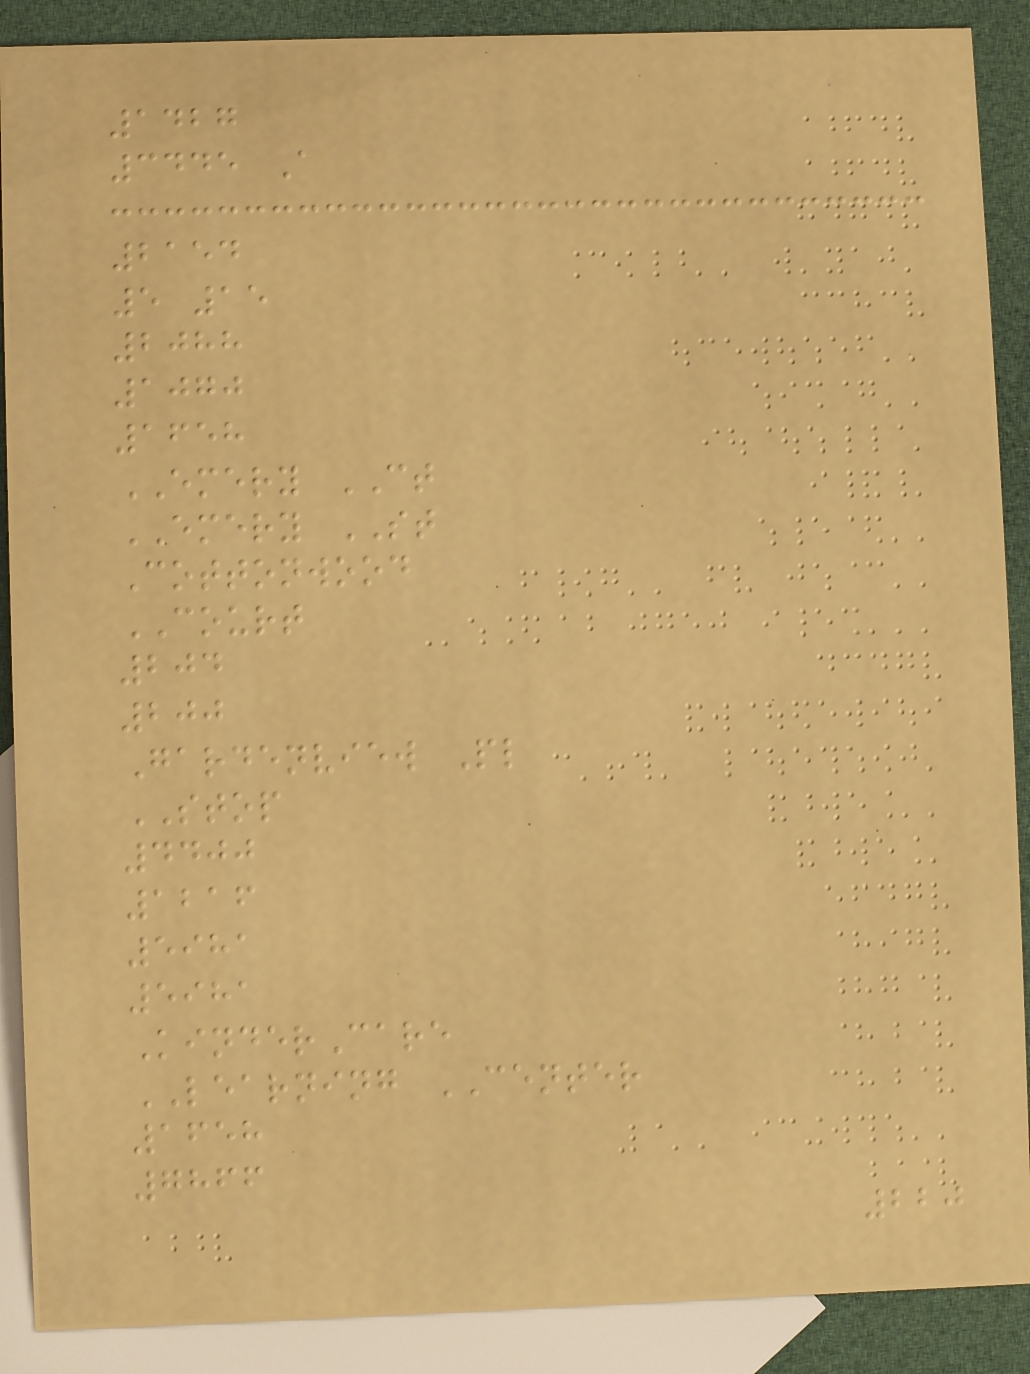1427
3445 A
2154
5 15
2088
1070
1658
EMERY CT
EMERY ST
Cottonwood
COURT
204
200
Gardenview Pl
STOP
4400
1216
5981
5981
KinderCare
LEARNING CENTER
1658
7866
220
